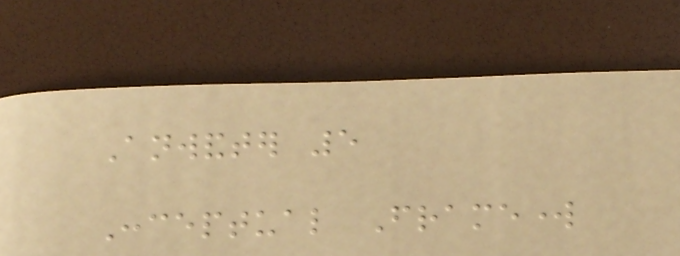Anwandter 5
Conceptual Framework
